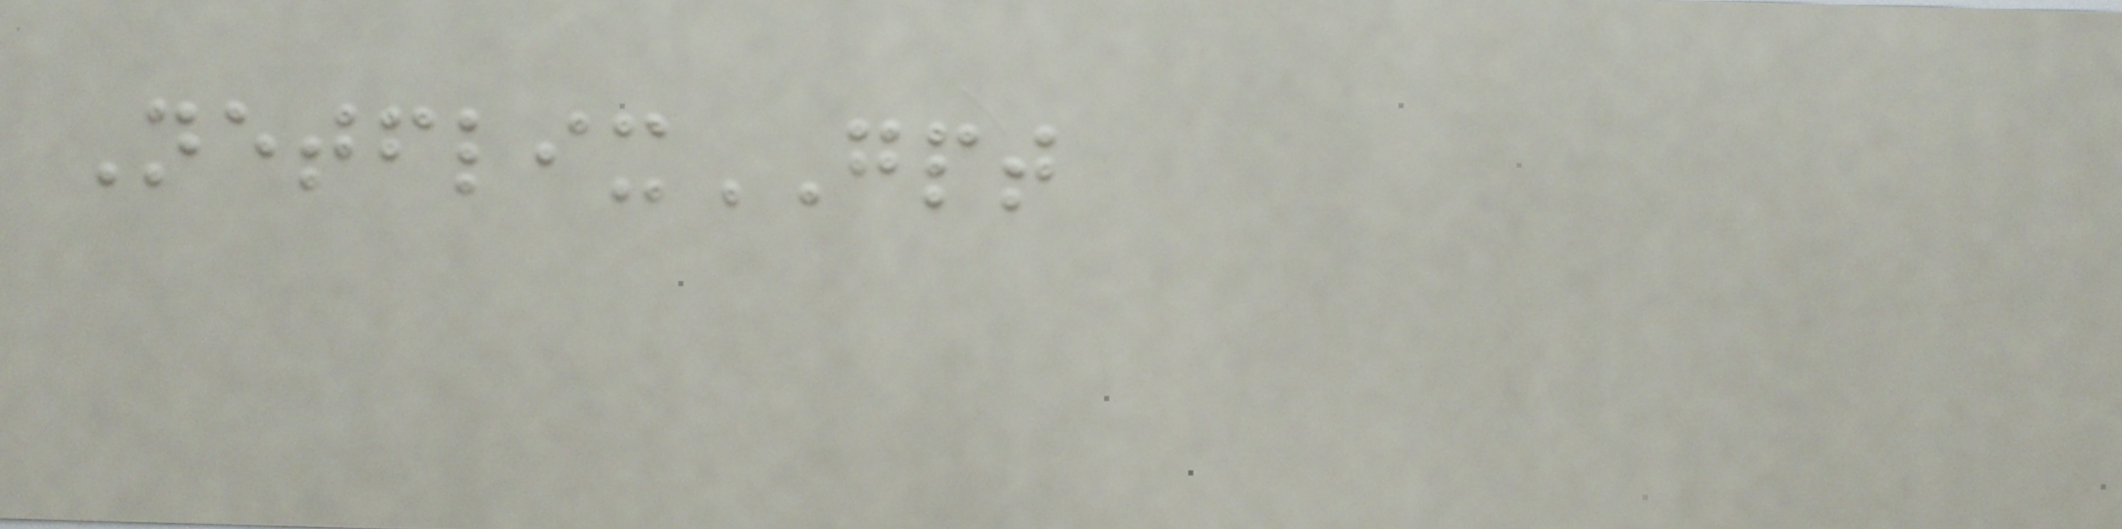NetflixGPT
